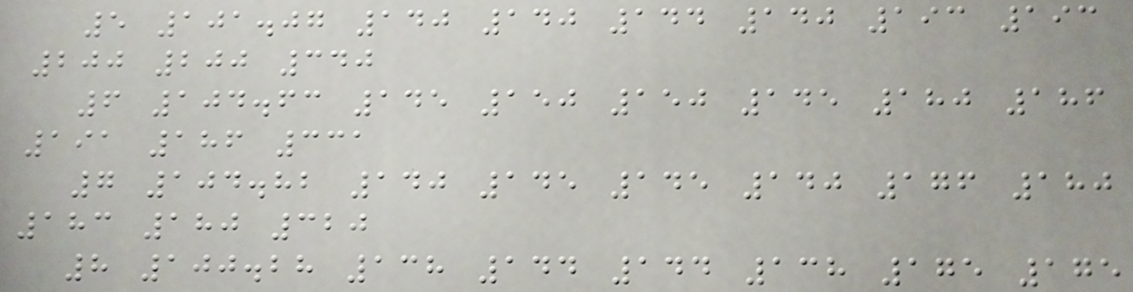5 101.07 140 140 144 140 193 193
200 200 340
6 104.63 145 150 150 145 180 186
191 186 331
7 104.82 140 145 145 140 176 180
183 180 320
8 100.28 138 144 144 138 175 175
